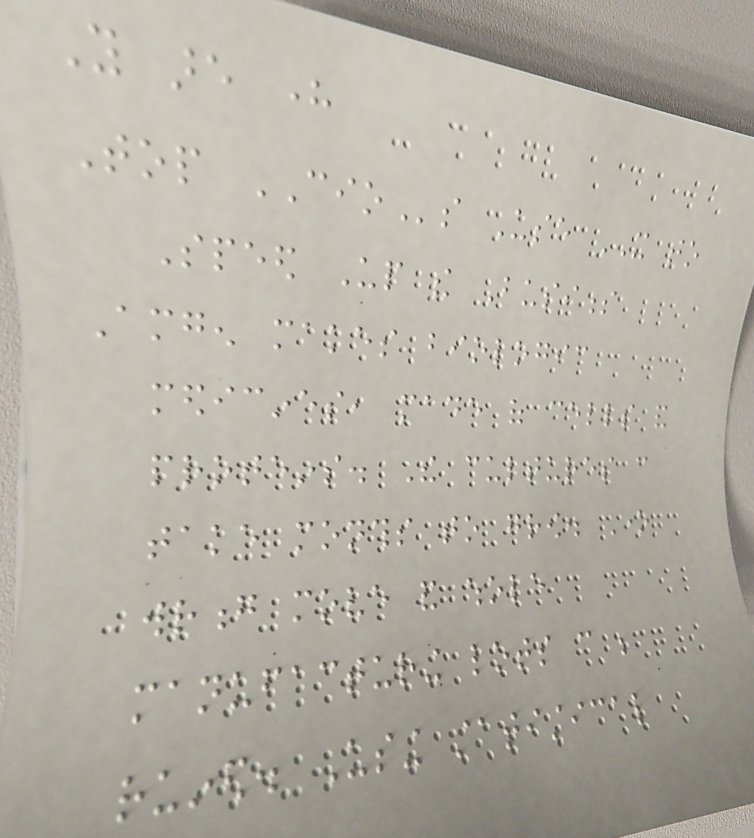You are here
Top CIOs Use IT to
Speed Up the Business
Amgen makes biologic
medicines, made of cells and
proteins. The cultures can
take months to grow. One
wrong move and whole
manufacturing lots can be
ruined. Using statistical
